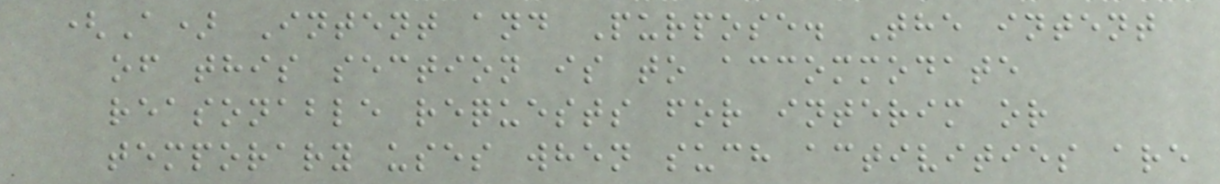(A) Intent and Purpose. The intent
of this section is to accommodate
reasonable requests for interim or
temporary uses when such activities are
